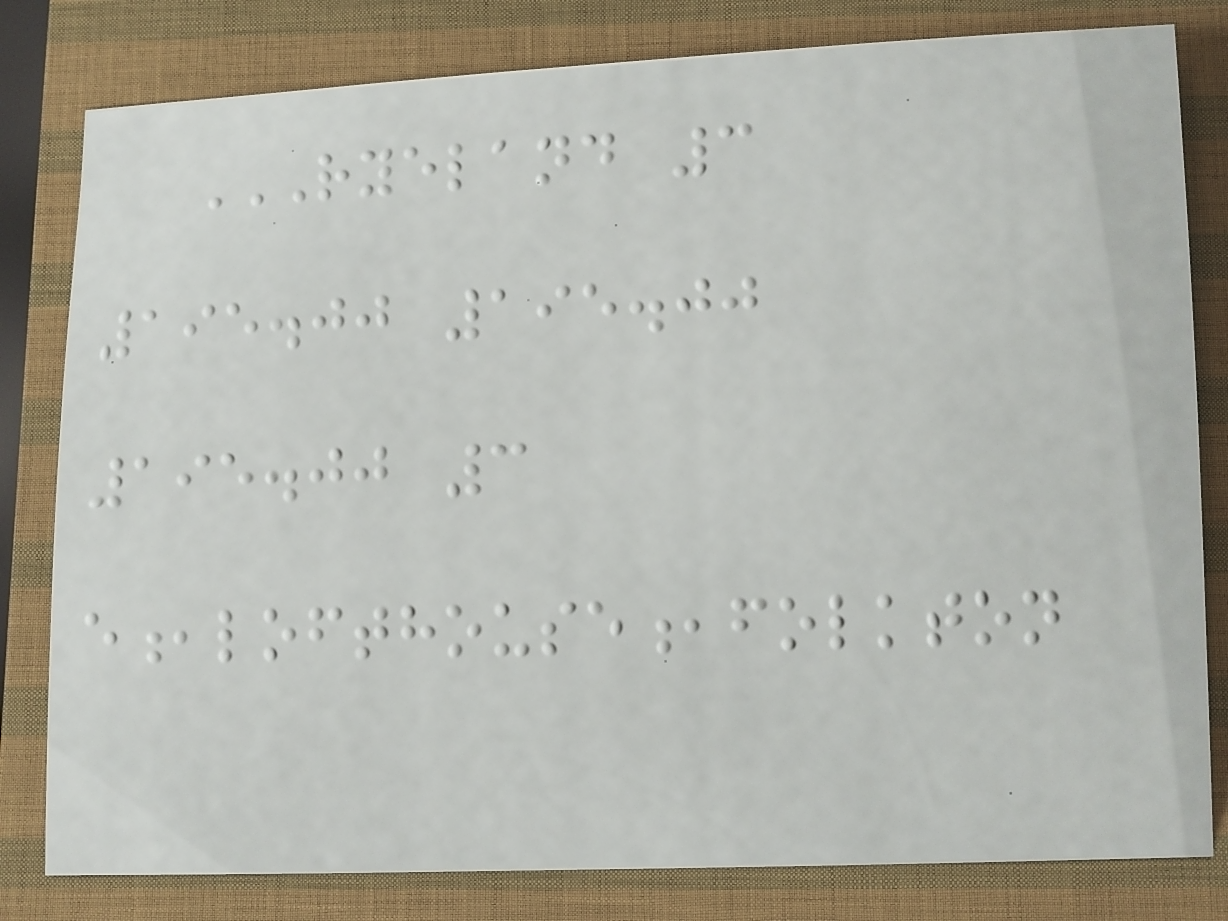RYELAND 3
195.00 195.00
195.00 3
E,LOFTHOUSE,FOLKTON
